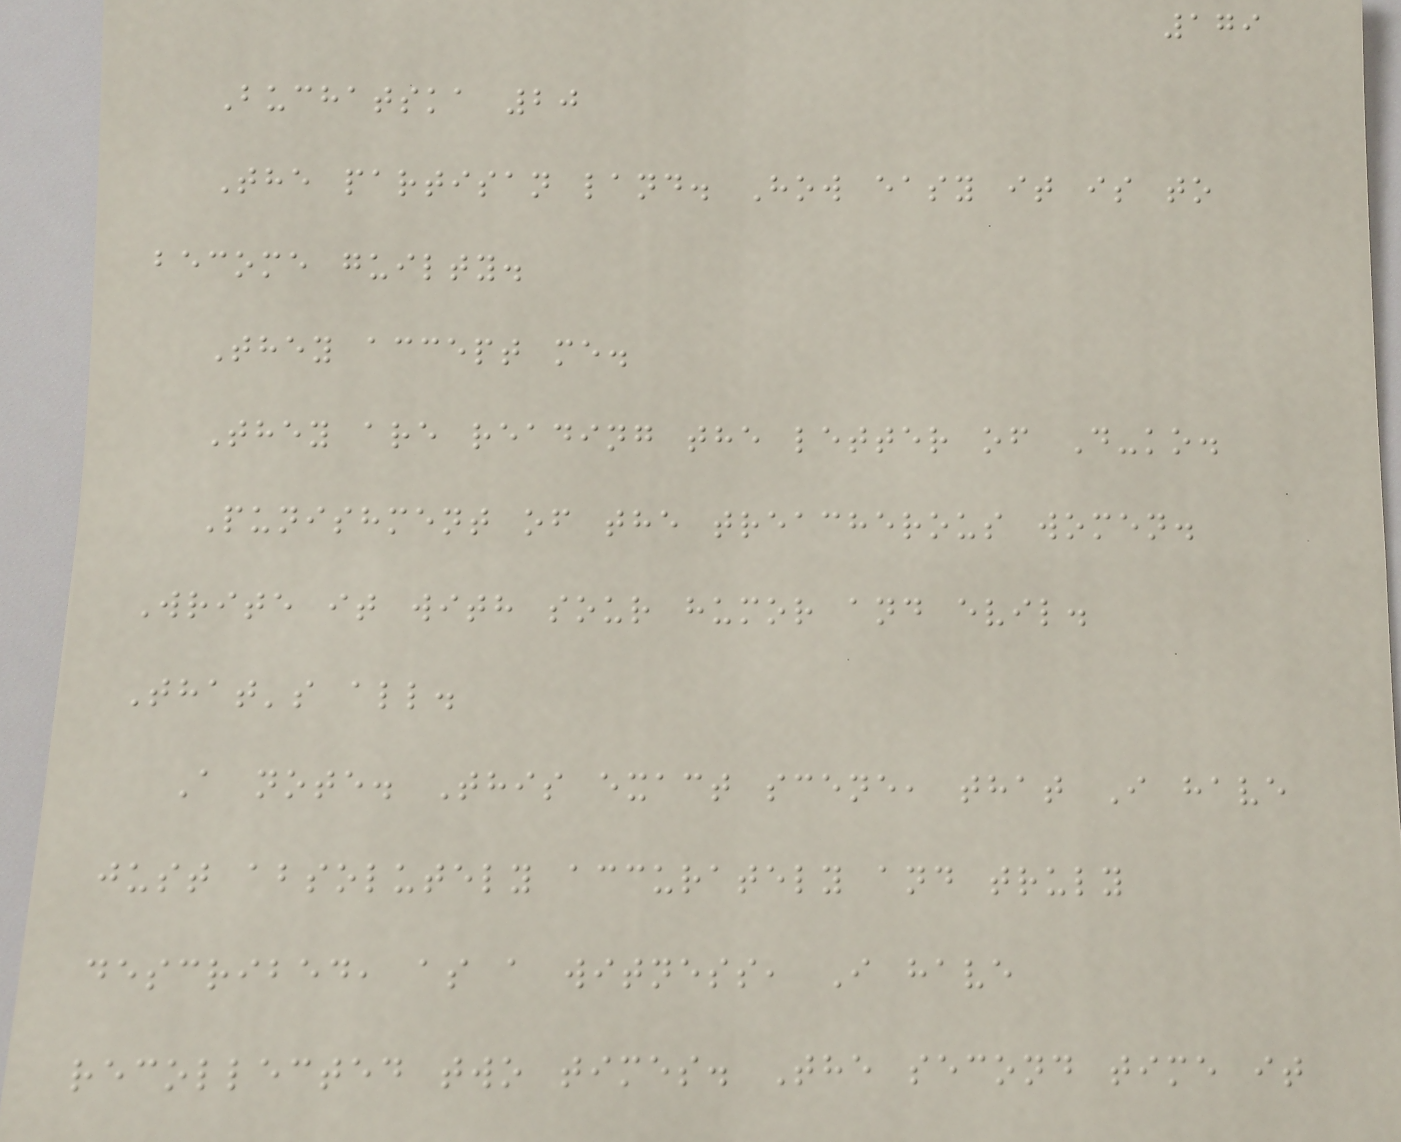179
Buchatska 20
The partisan land. How easy it is to
become guilty.
They accept me.
They are reading the letter of D-ko.
Punishment of the treacherous women.
Write it with sour humor and evil.
That's all.
A note. This exact scene, that I have
just absolutely accurately and truly
described, as a witness, I have
recollected two times. The second time it
